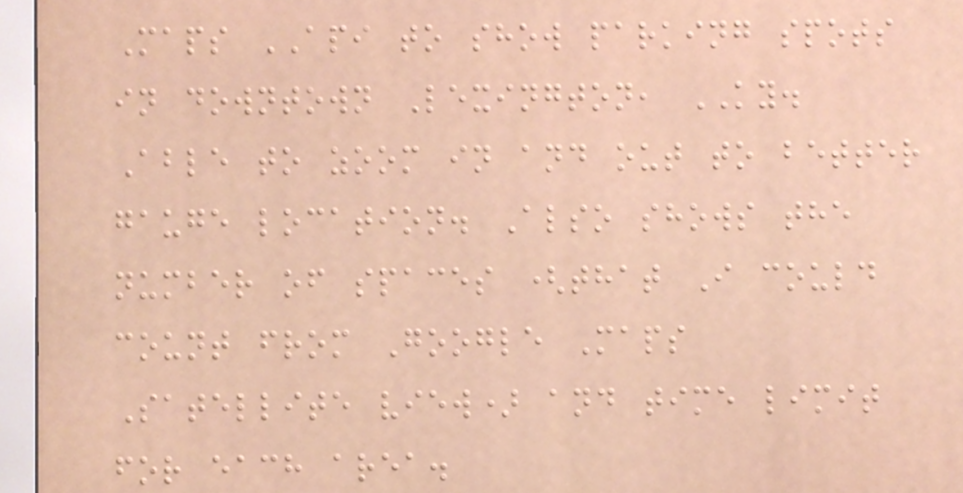Maps API to show parking spots
in downtown Lexington, KY.
Able to zoom in and out to better
gauge location. Also shows the
number of spaces (that I could
count from Google Maps
Satellite view) and time limit
for each area.
